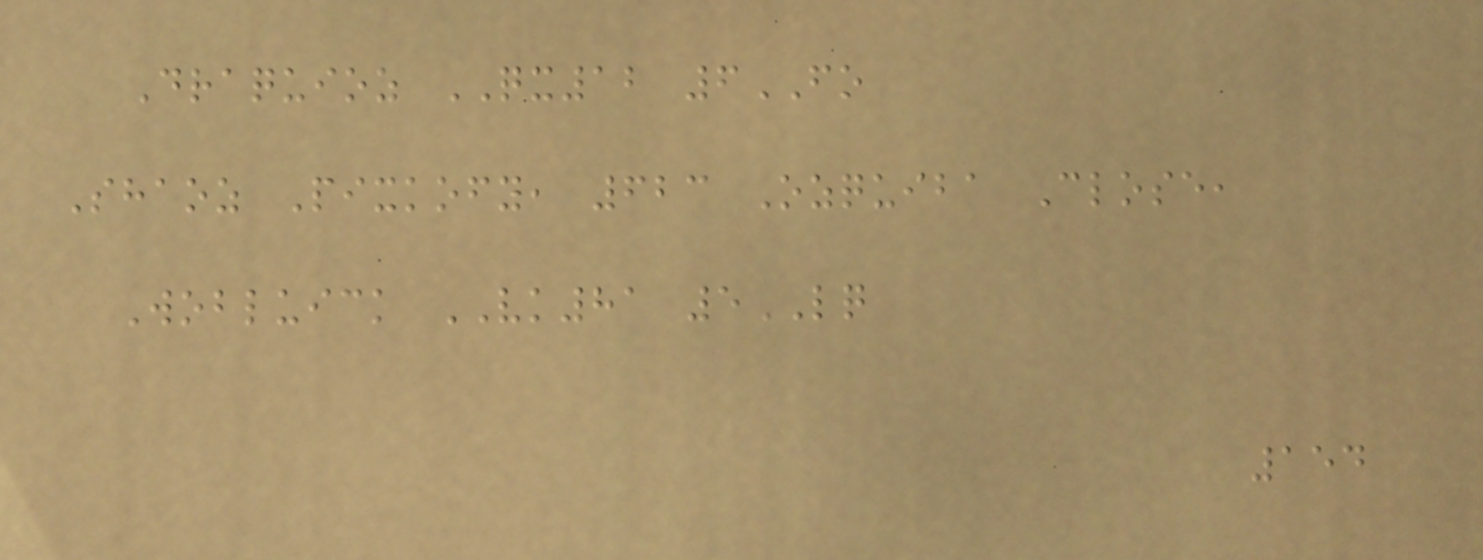Draquioz QX12 6FO
Shaoz Pixkofy, 623 Ozquiba Close,
Wobluick VK81 5LQ
154
